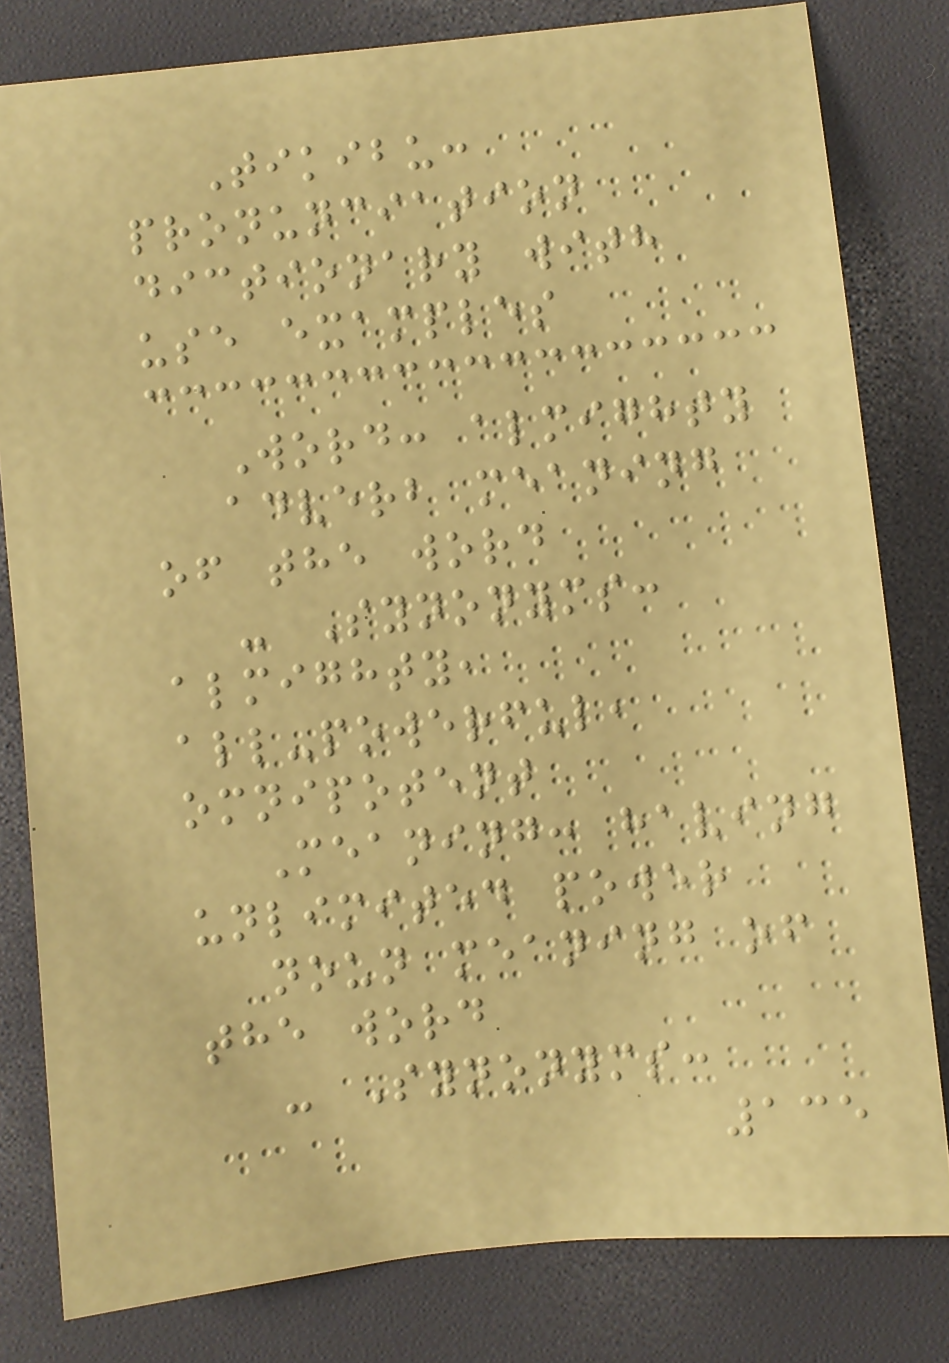Tikibu:
pronunciation
dictionary with
use examples
Word: almighty
adverb meaning
of the word
- Synonyms:
almighty,
all-powerful,
omnipotent
Meaning: having
unlimited power
noun meaning of
the word
- Synonyms:
135
